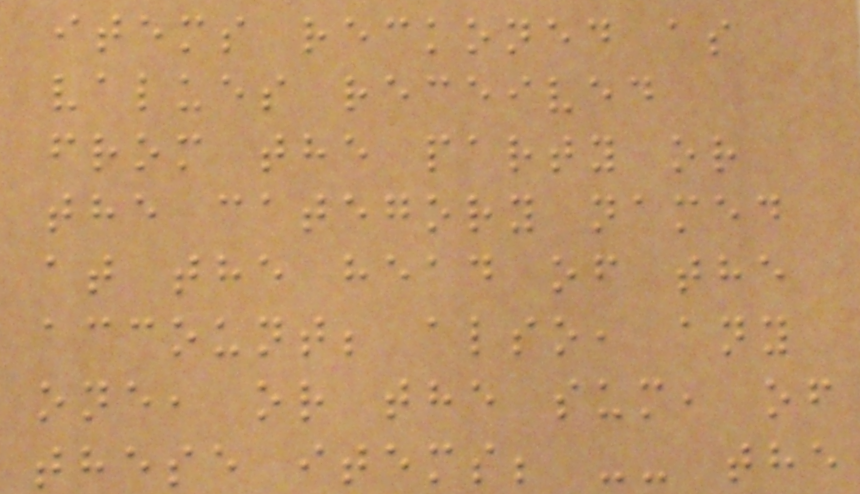items reckoned as
values received
from the party or
the category named
at the head of the
account; also, any
one, or the sum, of
these items; -- the
